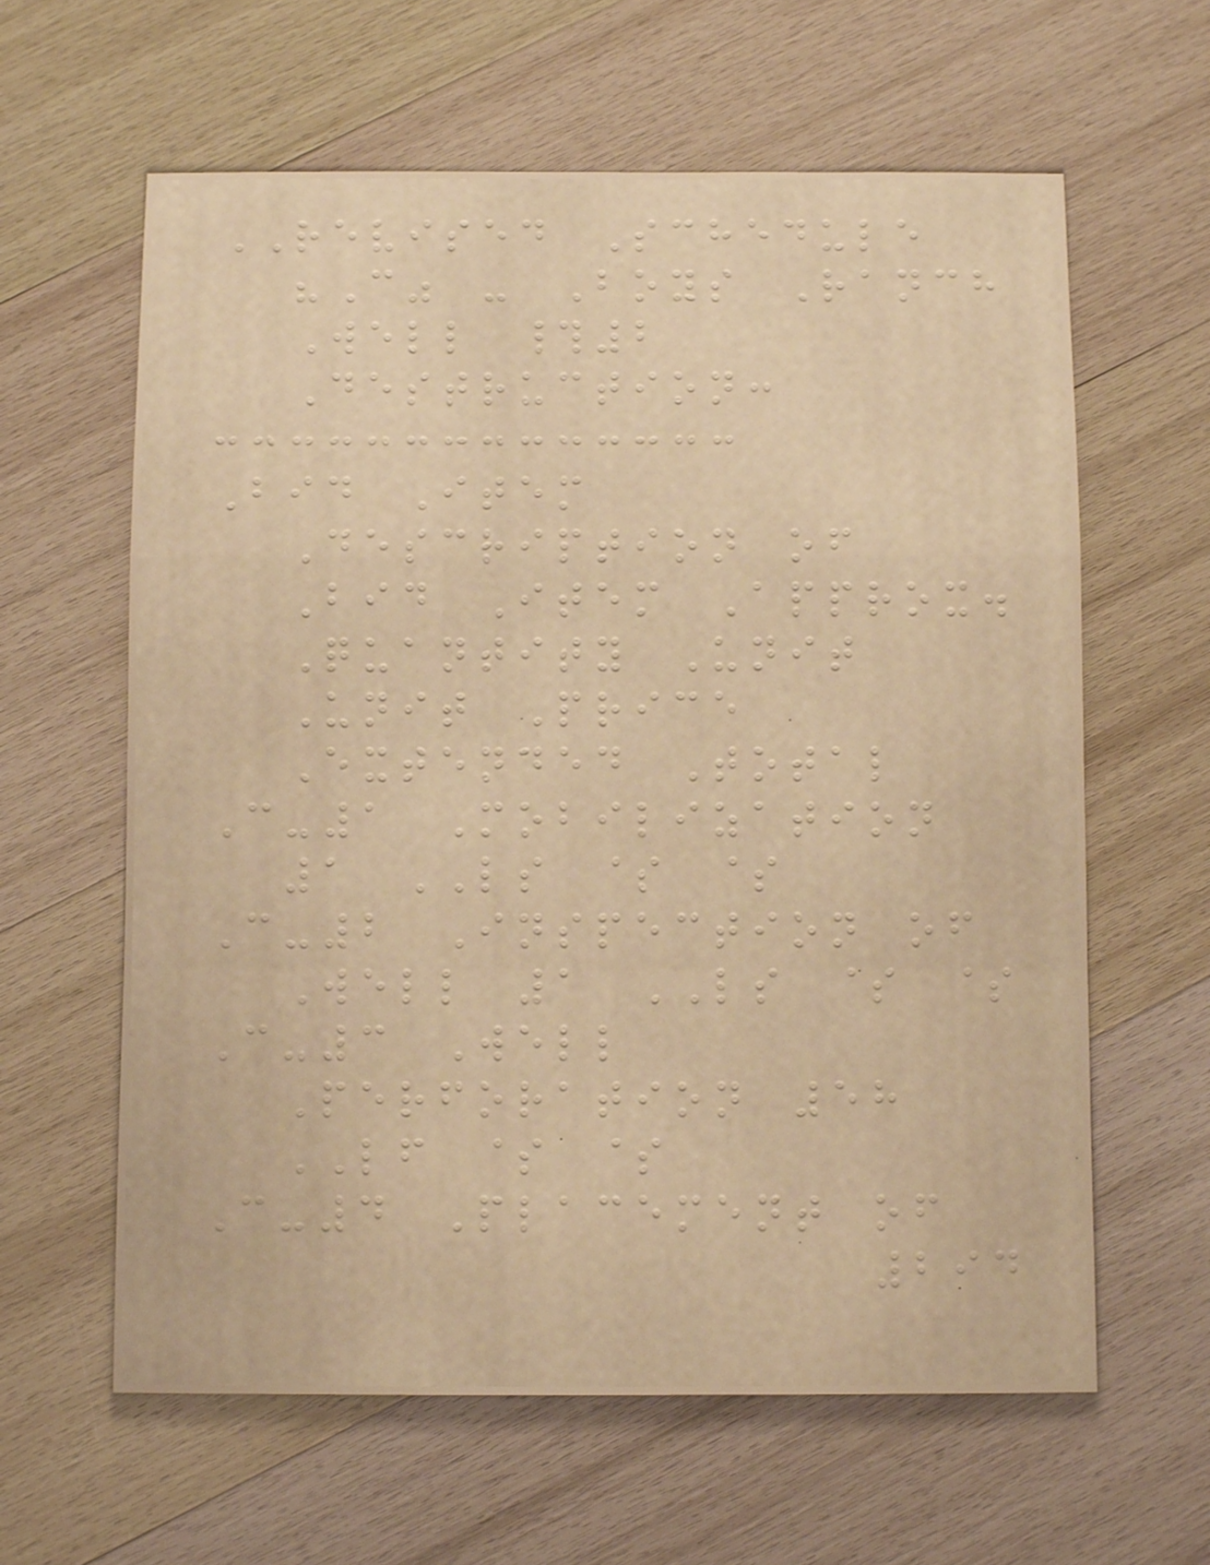REVISED Schedule
"C" - Boys Ranch
Well #2
Destruction:
Bid Item
Description of
Bid Item Approx.
Quantity Unit
Unit Price
Extended Total
C-1 Mobilization
1 LS $ $
C-2 Inspection of
Well 1 LS $ $
C-3 Well
Perforation 58
LF $ $
C-4 Placement of
294
